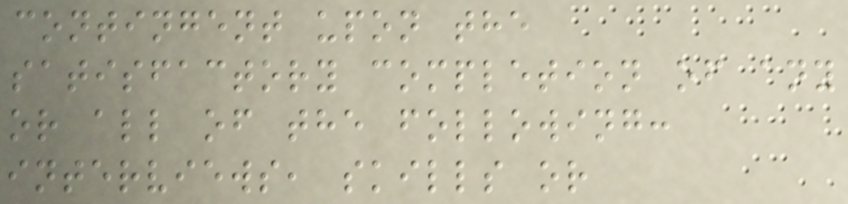contingent upon the
satisfactory completion of any
or all of the following:
interviews, skills or
